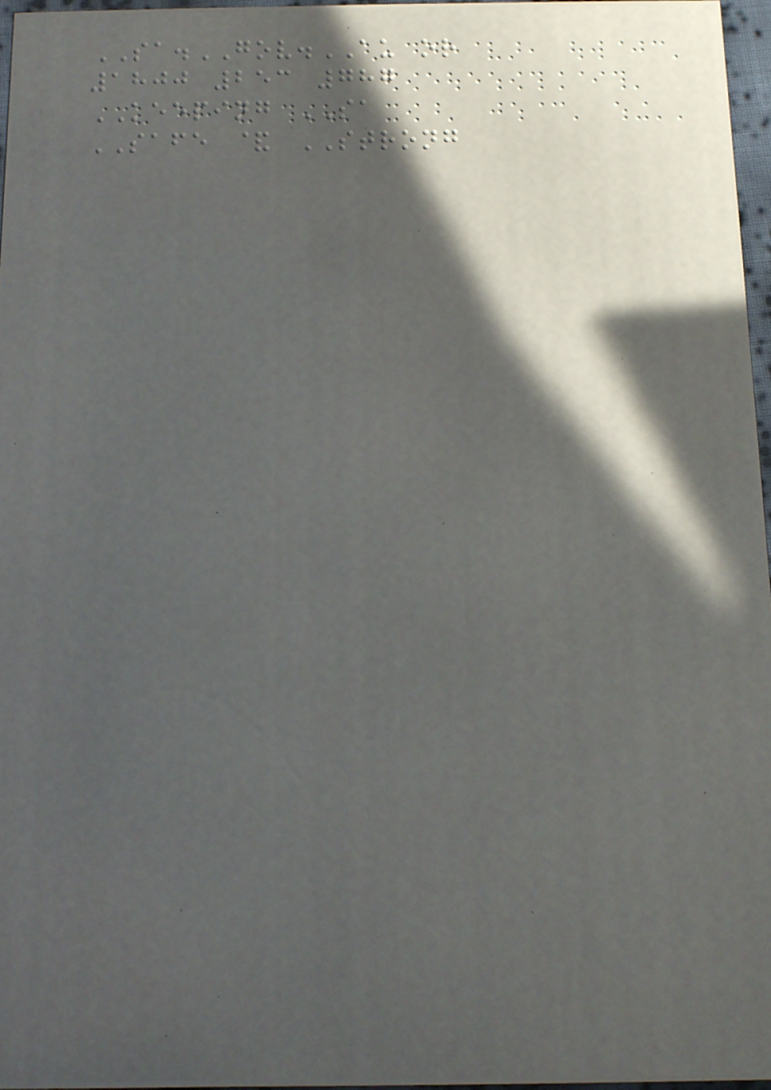SA.GOV.AU or
1800 253 787
KEEPING SA
SAFE & STRONG
